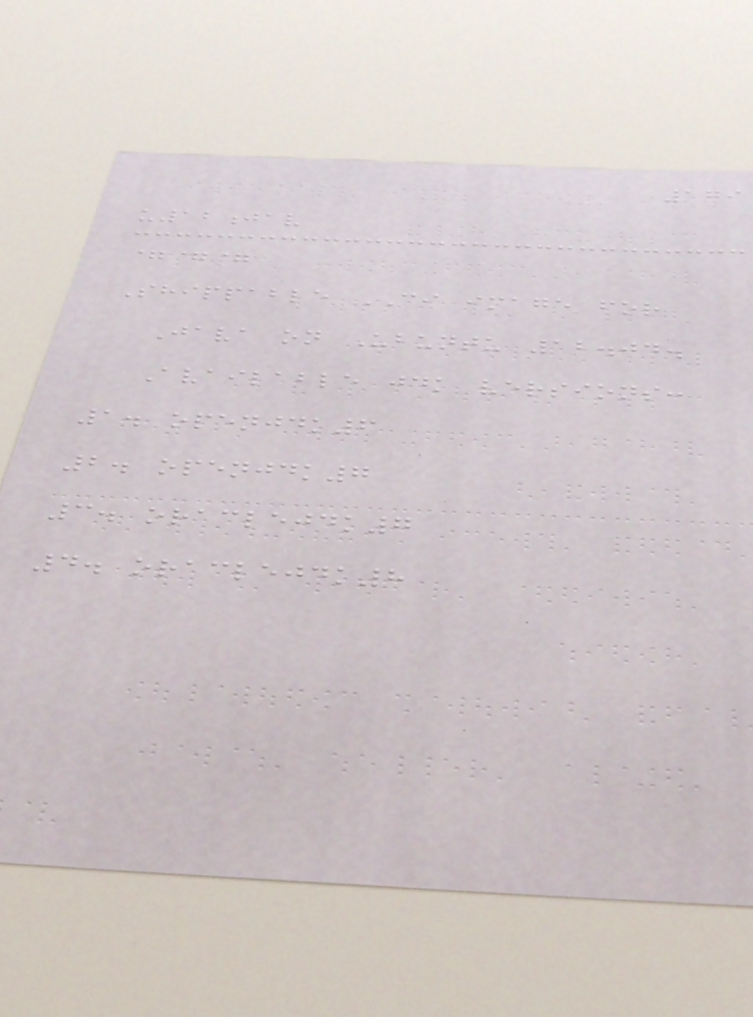179
u12jav
===
Shippable CI image for
Java on Ubuntu 12.04.
Available jdk versions:
1. openjdk6
2. openjdk7
3. oraclejdk7
4. oraclejdk8
